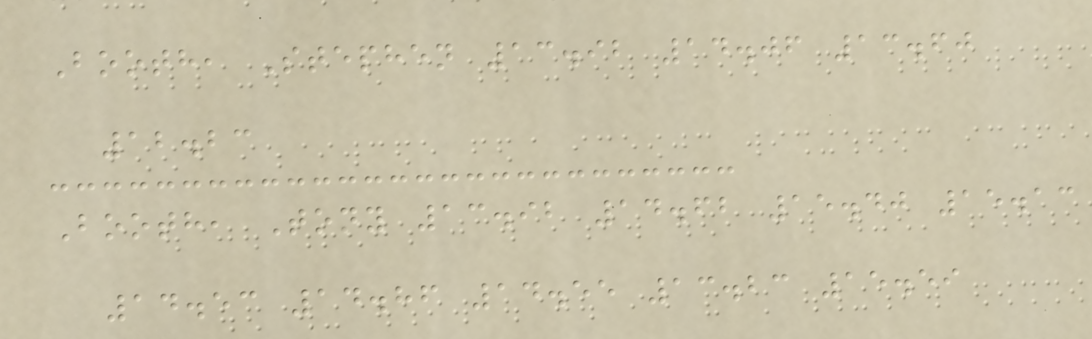Booth, Stephen 13.92 14.06 13.60
12.23
Booth, Tony 13.92 14.62 15.40 15.13
14.53 14.86 14.55 13.23 15.59
